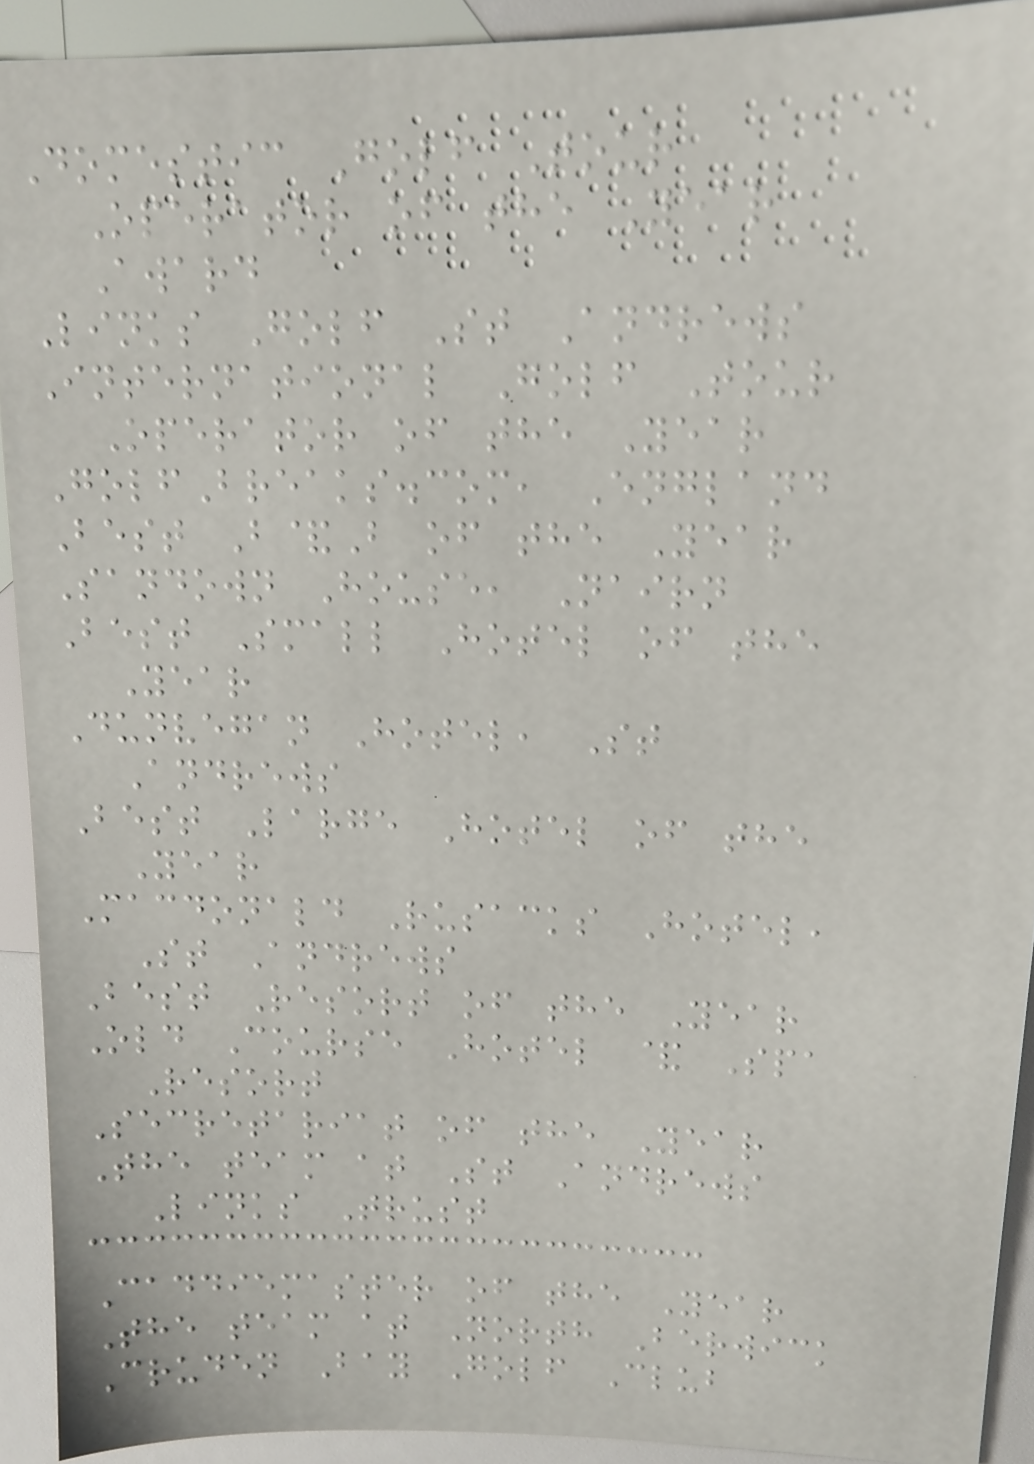Domestic Golf Tour
Operator of the Year
Award
Links Golf St Andrews
International Golf Tour
Operator of the Year
GolfBreaks.com, England
Best B&B of the Year
Sandown House, Nairn
Best Small Hotel of the
Year
Dunvegan Hotel, St
Andrews
Best Large Hotel of the
Year
Macdonald Rusacks Hotel,
St Andrews
Best Resort of the Year
Old Course Hotel & Spa
Resort
Secretariat of the Year
The team at St Andrews
Links Trust
Caddiemaster of the Year
The team at North Berwick
Cruden Bay Golf Club
